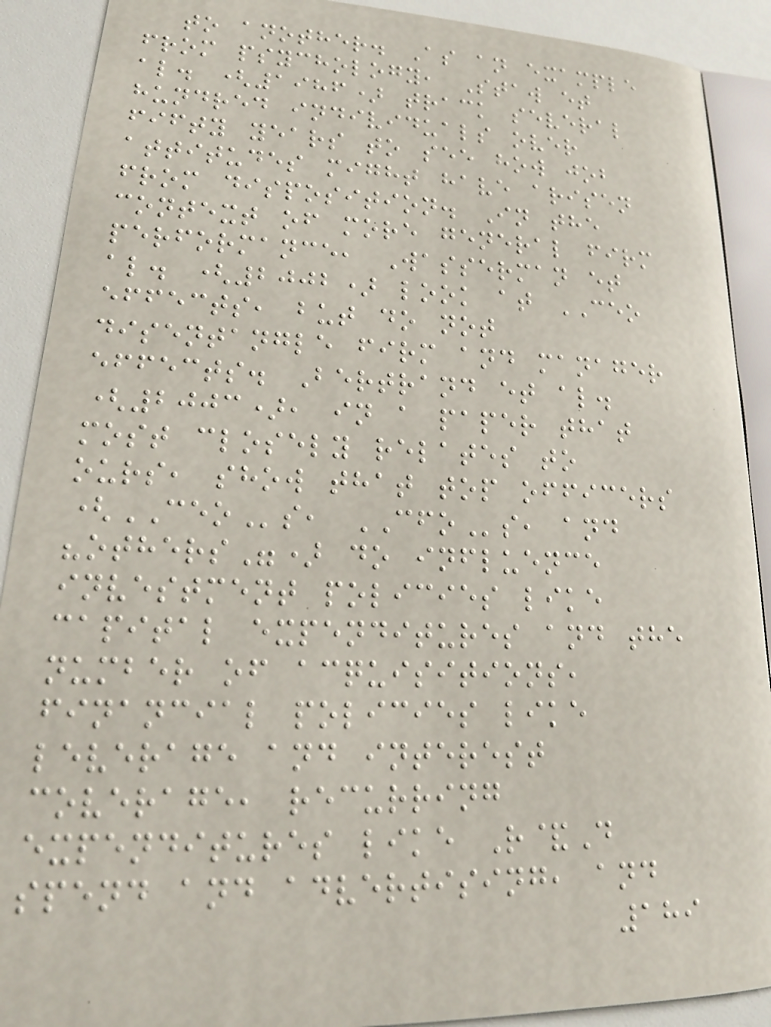to another. As an example
from psychology, Staw et
al. (1986) track several
hundred individuals over
fifty years to see how job
attitudes might have arisen
from disposition. In the
context of more general firm
performance, Wasserman et
al. (2002) look at CEO
effects, but do not
disentangle firm and manager
effects. Bertrand et al.
(2003), in a paper that
most closely relates to
ours, show that top officers
(CEOs, CFOs, and
"others") do influence
investment policies like
capital expenditures and the
number of acquisitions,
financial policies like
leverage and interest
coverage, recurring
expenditures like R&D
spend and advertising, and
189
